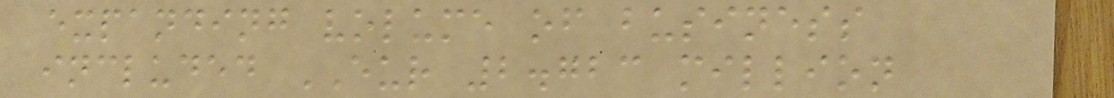expanding volume of business
included EUR 2.723 million
